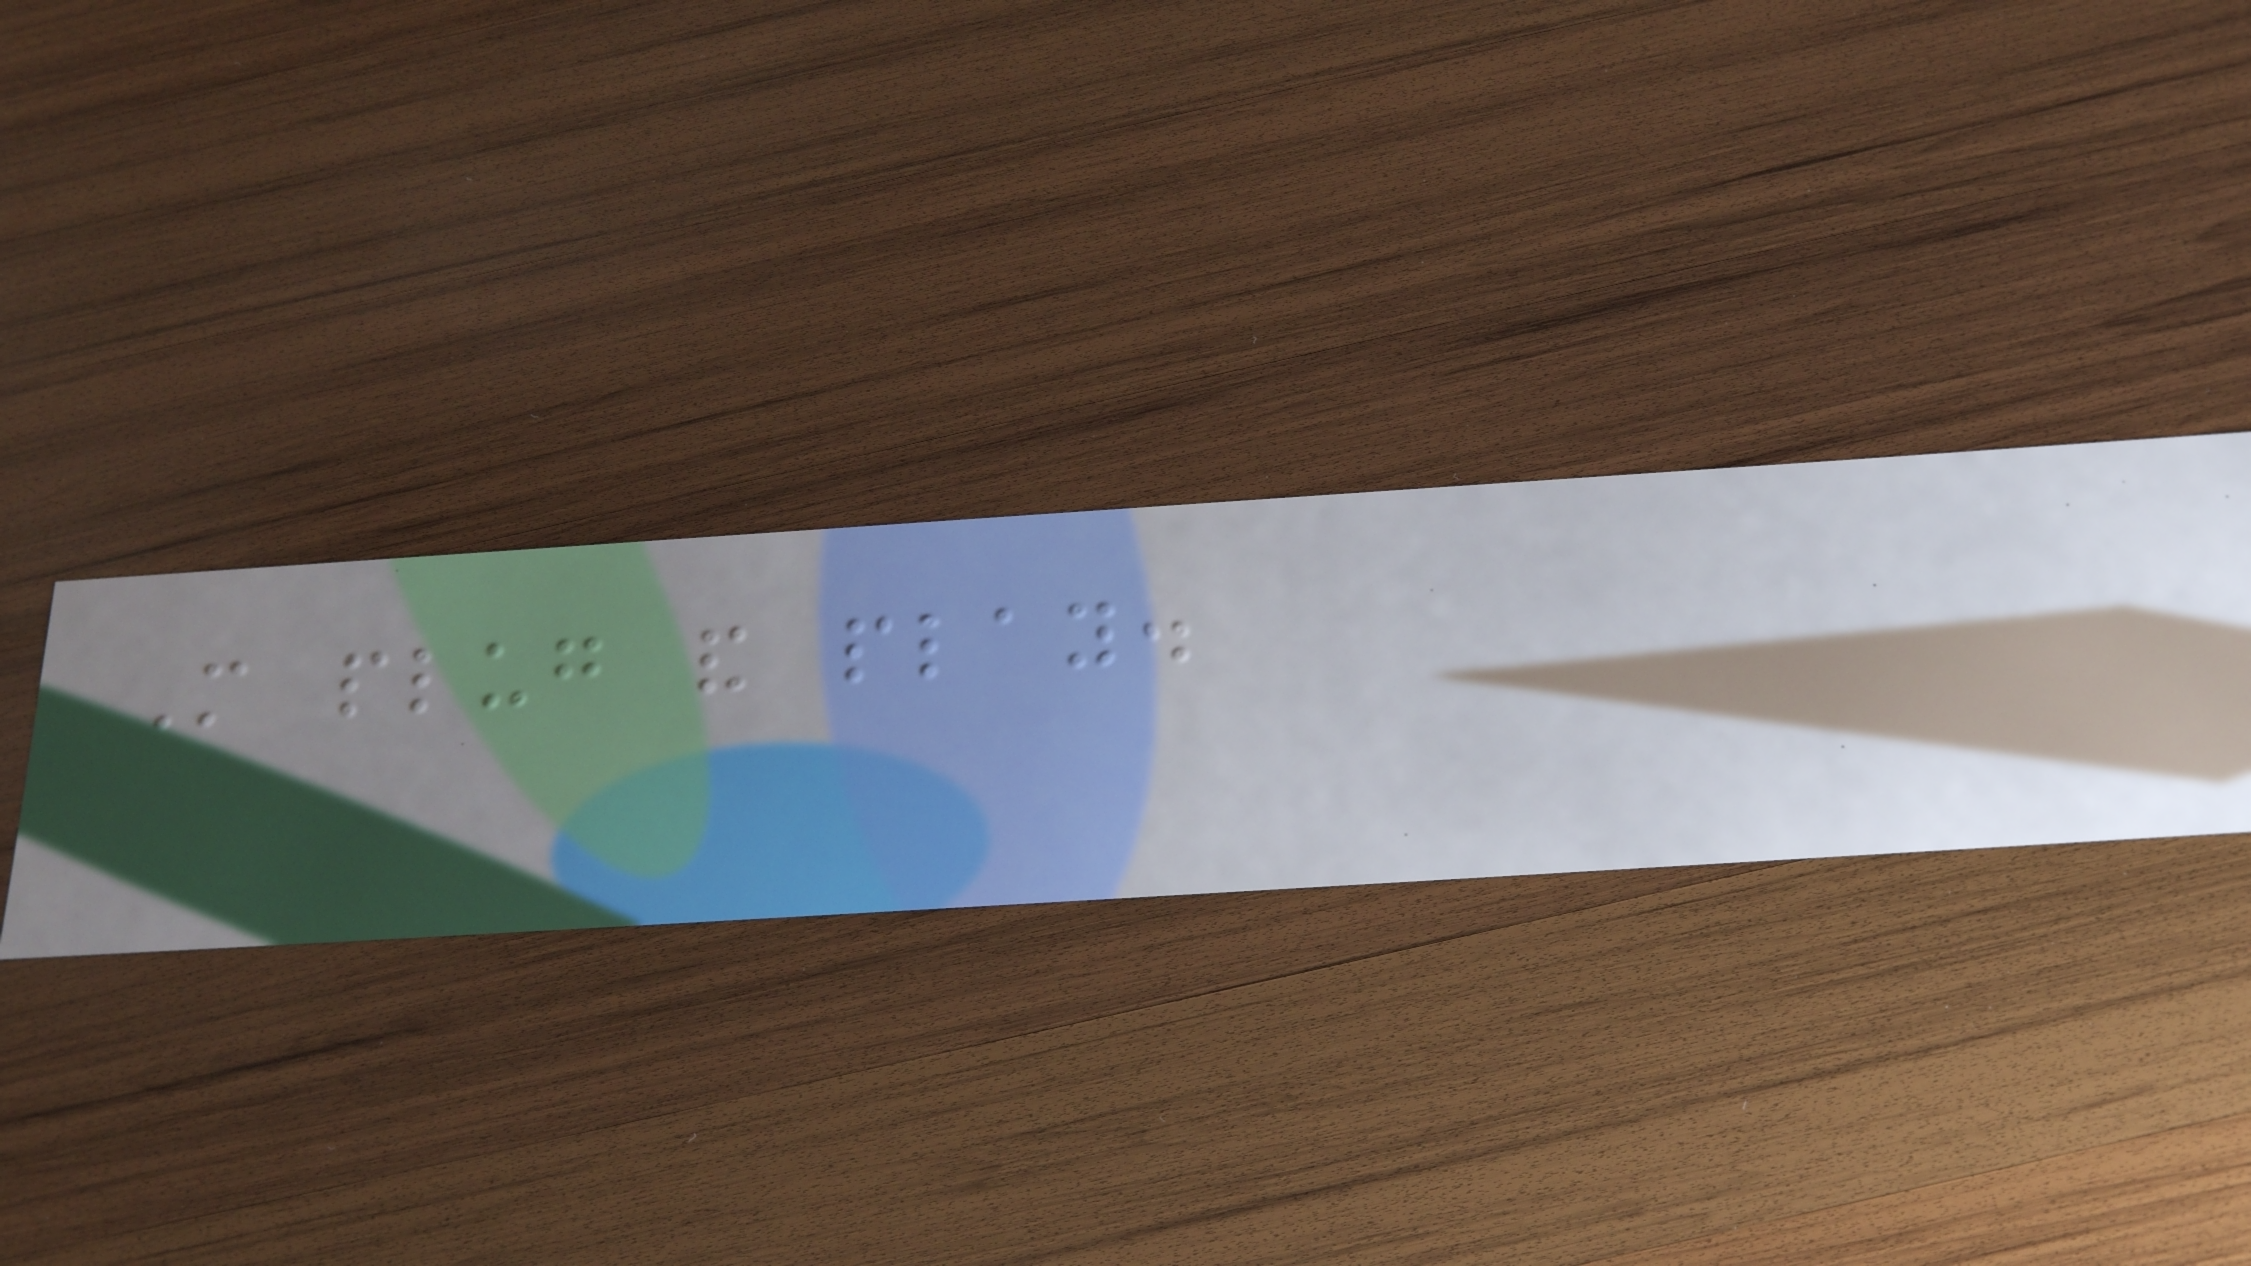More plug and play.
